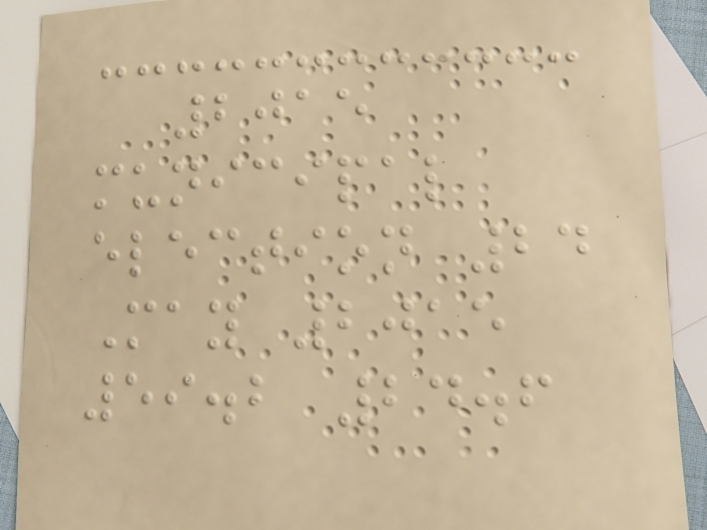2015
municipal
election 24
May 2015
59.2 24.6
